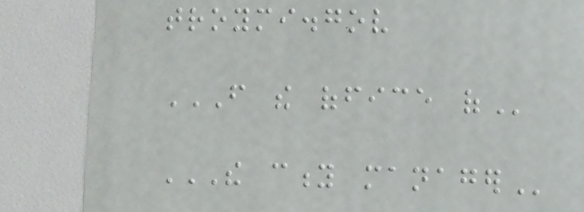troymi.gov
FROM THE OFFICE OF
THE CITY MANAGER
